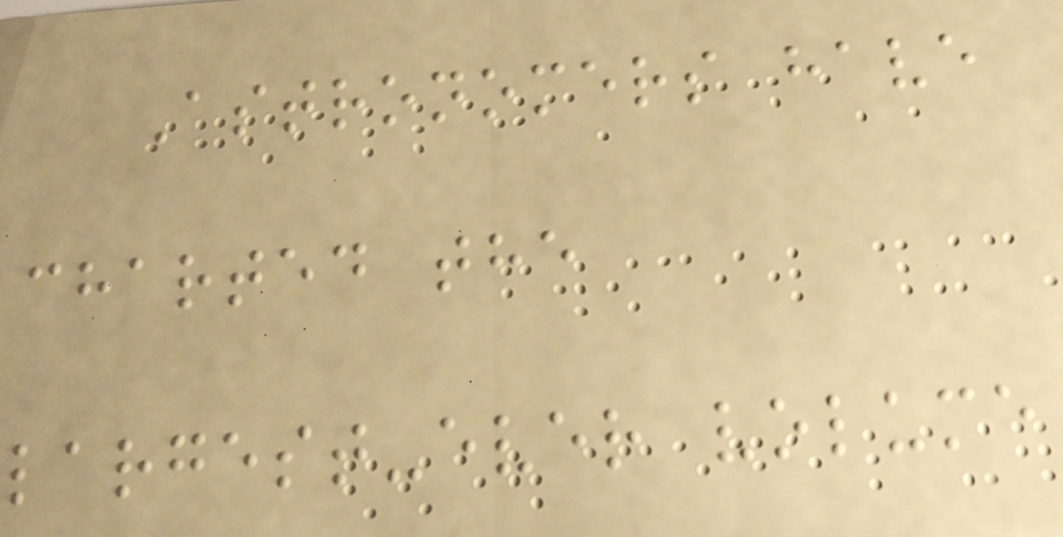Astronomers have
charted the
largest-ever volume
